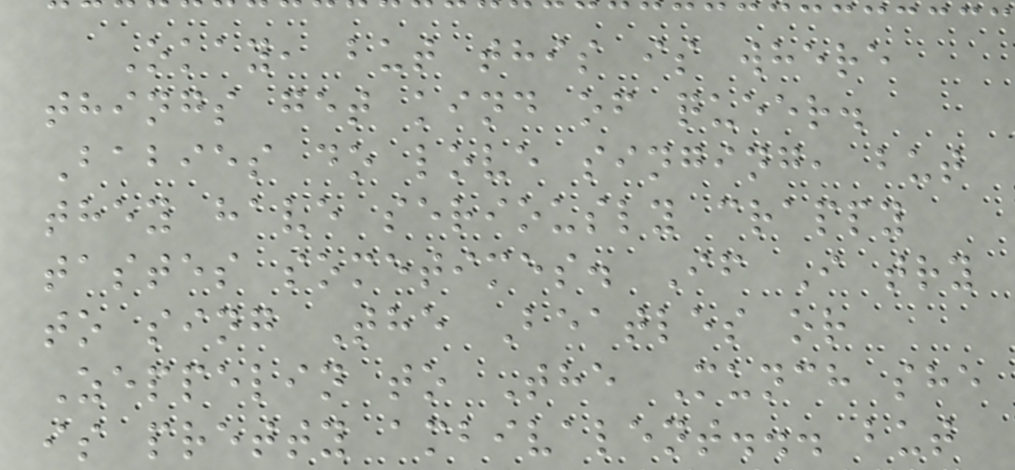Okay, but this is where
things get kind of queer.
Babies do love singing, but
they have seriously crappy
tastes sometimes. If I try
to sing The Beatles or
Zeppelin to The Munch she
is pretty ambivalent... but
